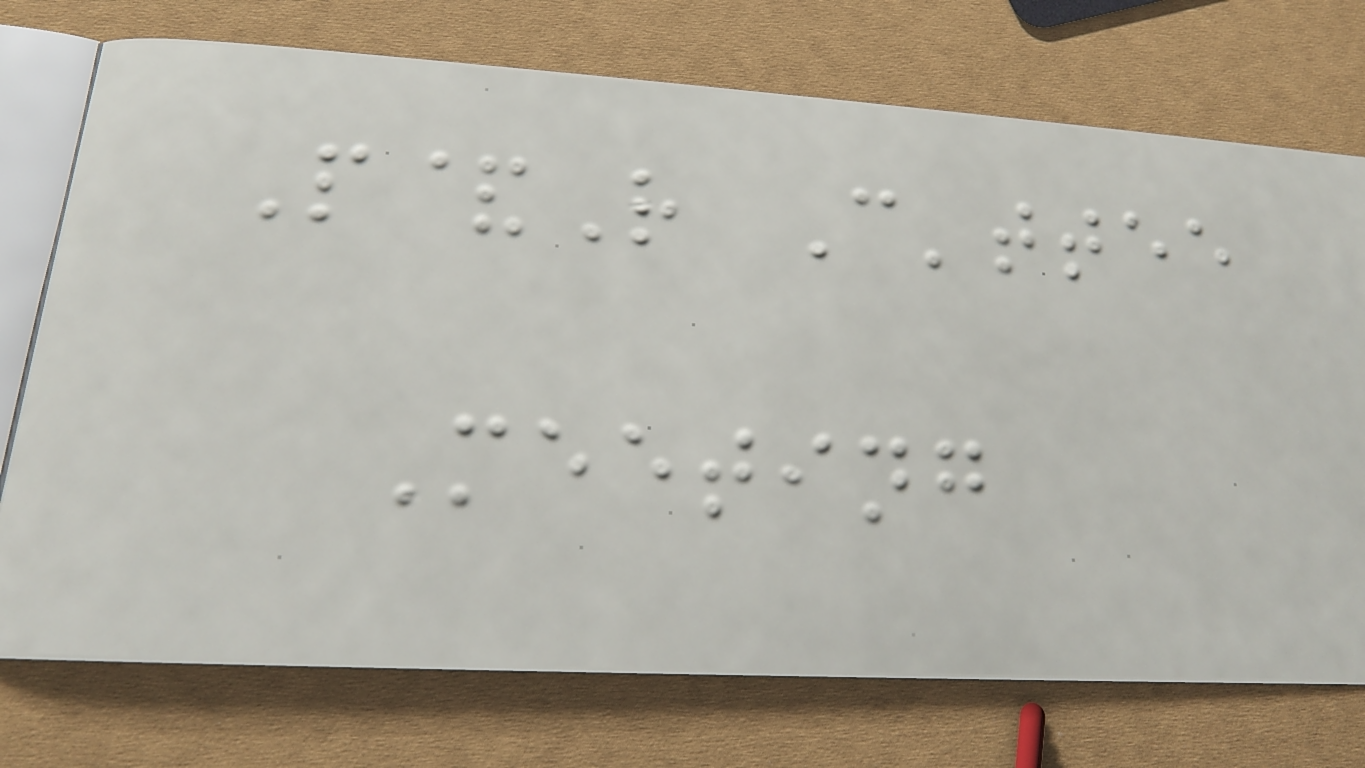P&R C'ttee
Meeting
